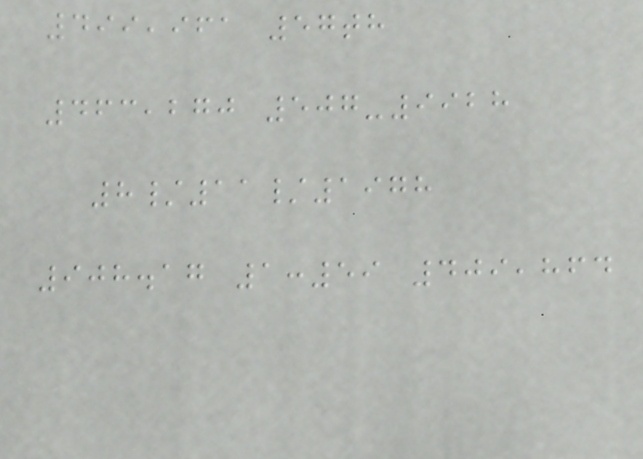499,961 57th
463,270 507-9928
8/11/1978
908.17 1:59 409,864
